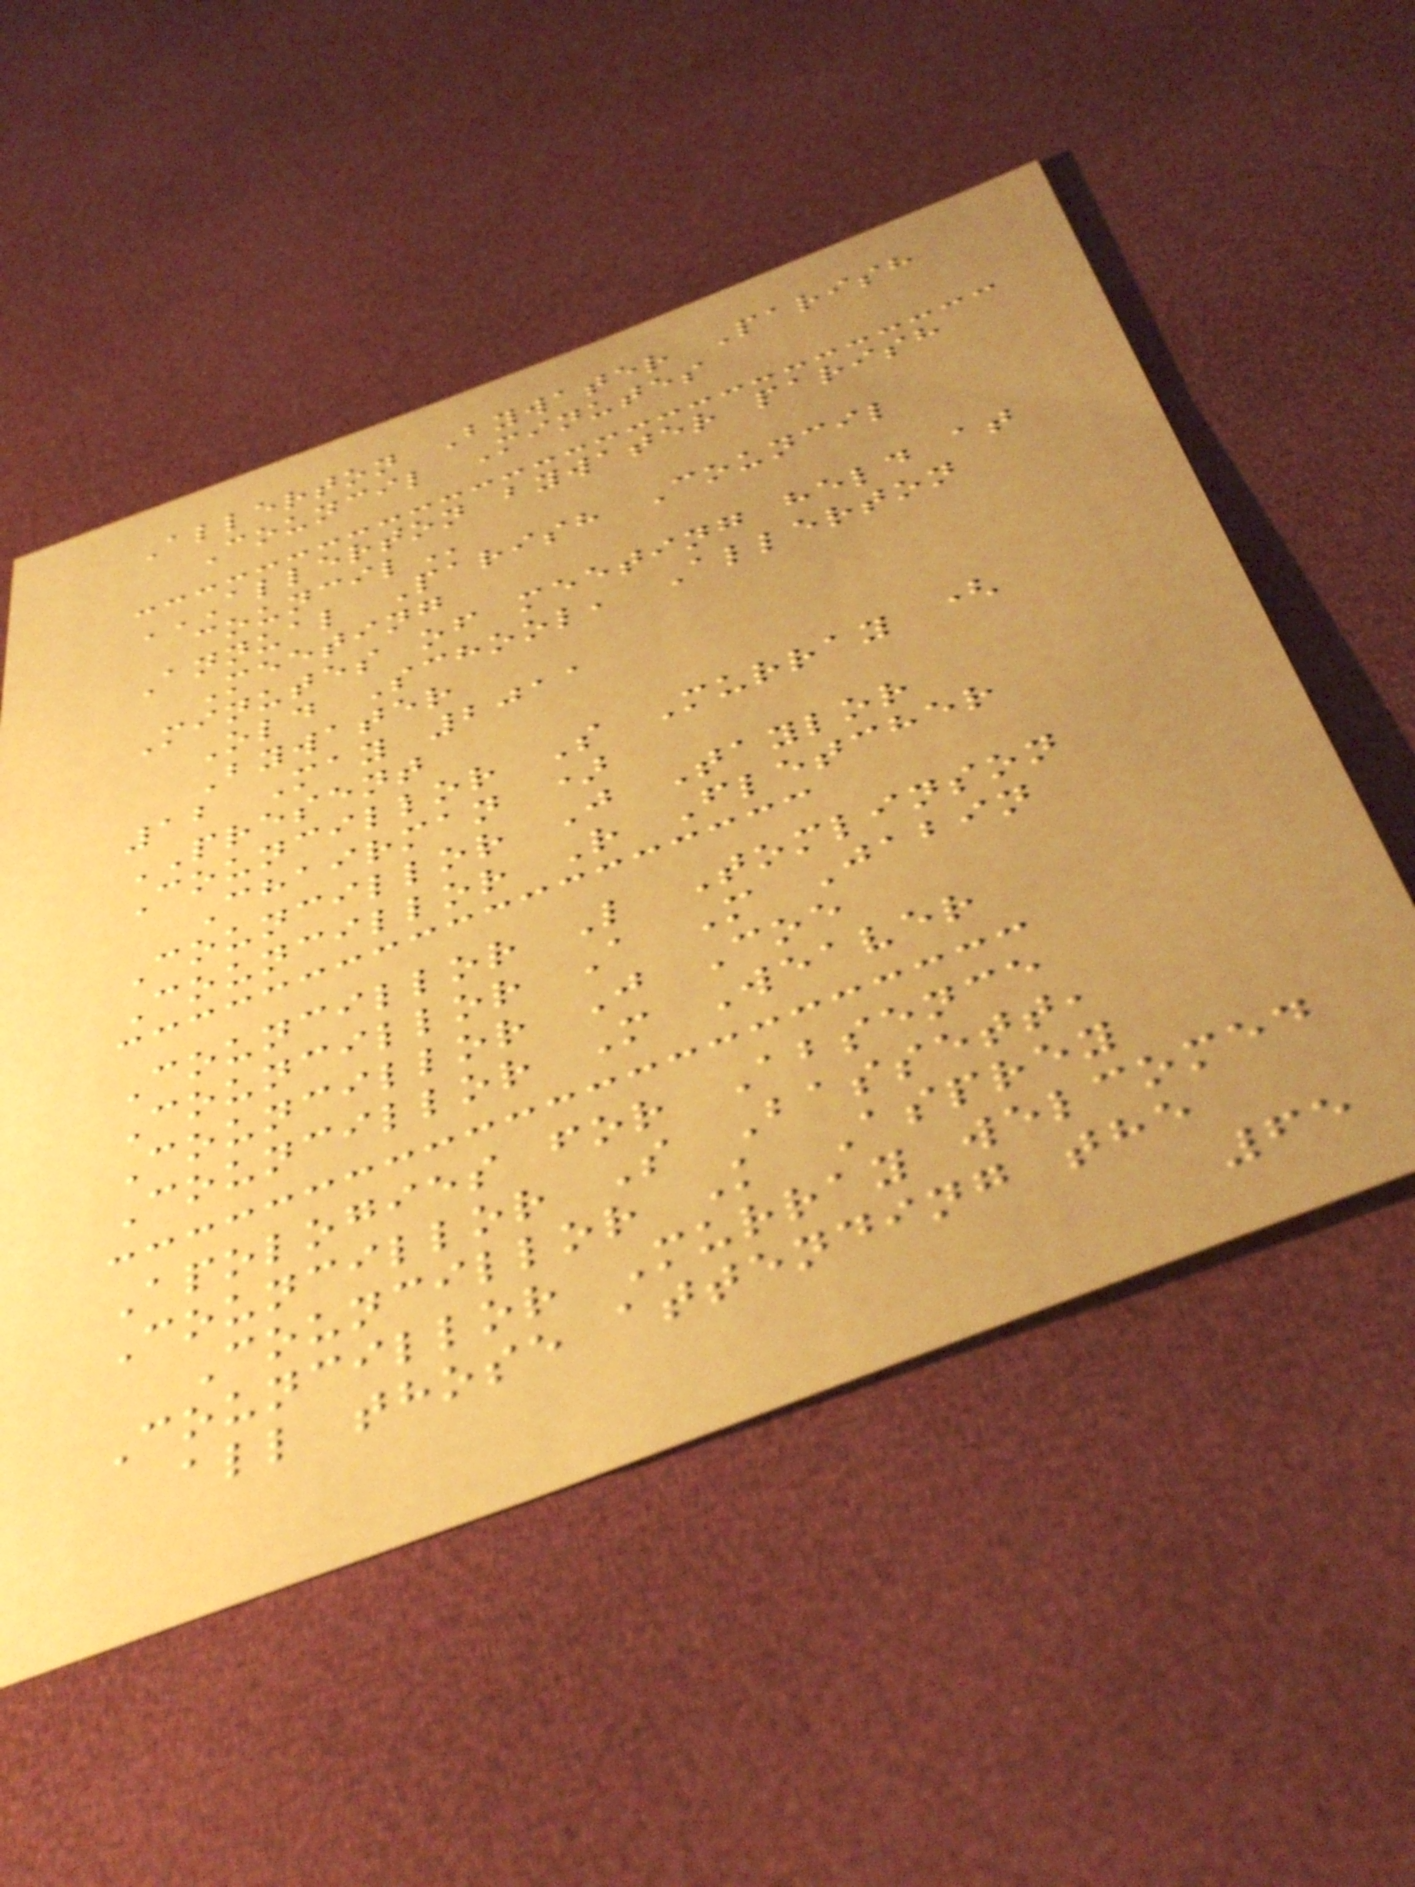Allerton Bywater Parish
Council Minutes
ALLERTON BYWATER PARISH
COUNCIL
Annual Parish Council
Meeting
Minutes of meeting held at
Old School, Allerton
Bywater
12 May 2011
PRESENT
Councillor S Murray (
Chairman )
Councillor J Taylor
Councillor R Fletcher
Councillor L Tomlinson
Councillor A M Jabin
Councillor J Coe
Councillor M Weaver
Apologies for Absence
Councillor S Bassett,
Councillor K Asprey
Councillor Murray welcomed
all those attending the
65
